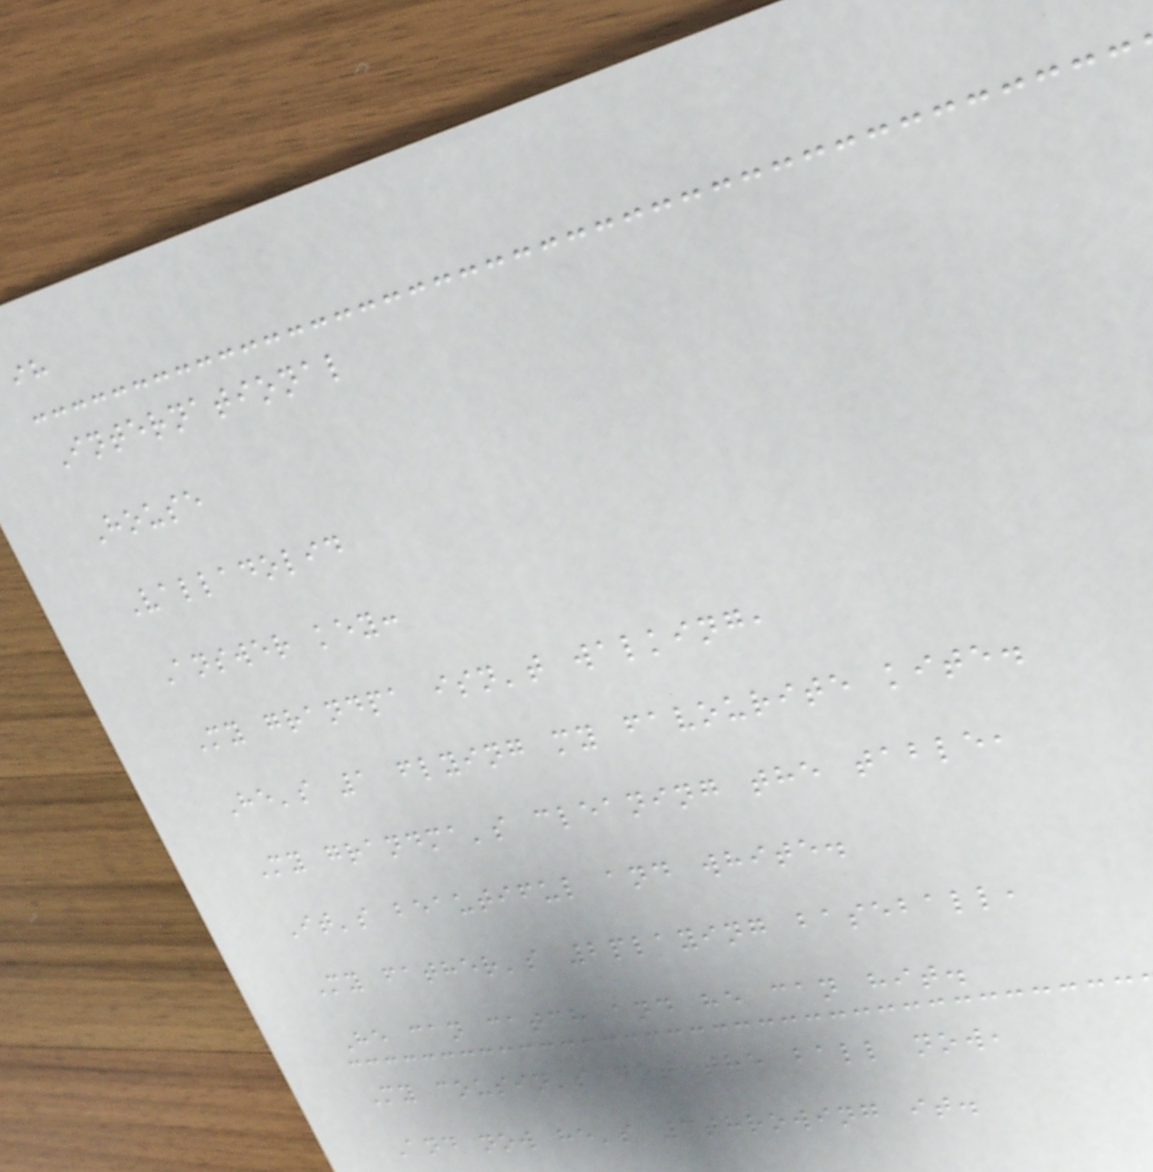ih
International
House
Valladolid
Answer key:
My grandpa isn't walking,
He's 1 flying my favourite kite.
My grandma's cleaning the table,
It's beautiful and white.
My father's 2playing baseball,
He can catch and he can hit.
My cousin's got the ball now,
And now he's 3throwing it.
